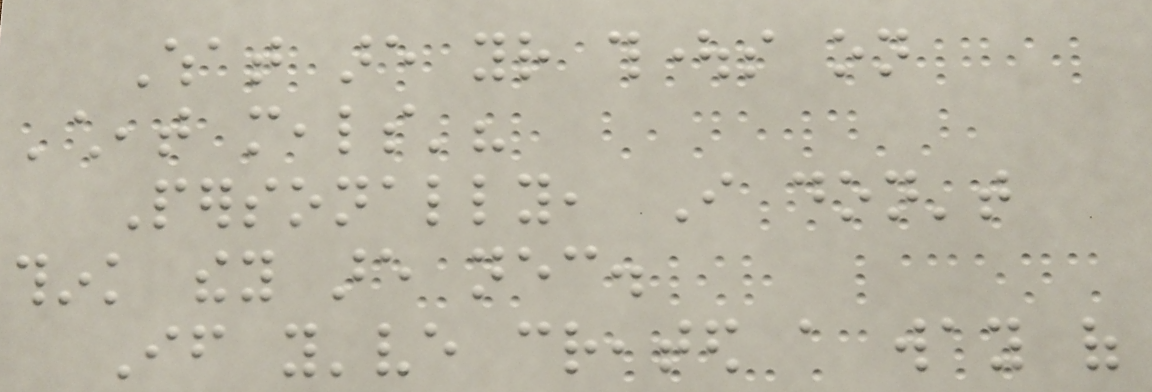What are your thoughts on
'cheat meals'?
Personally, I don't
think they are necessary.
If you've created a way of
